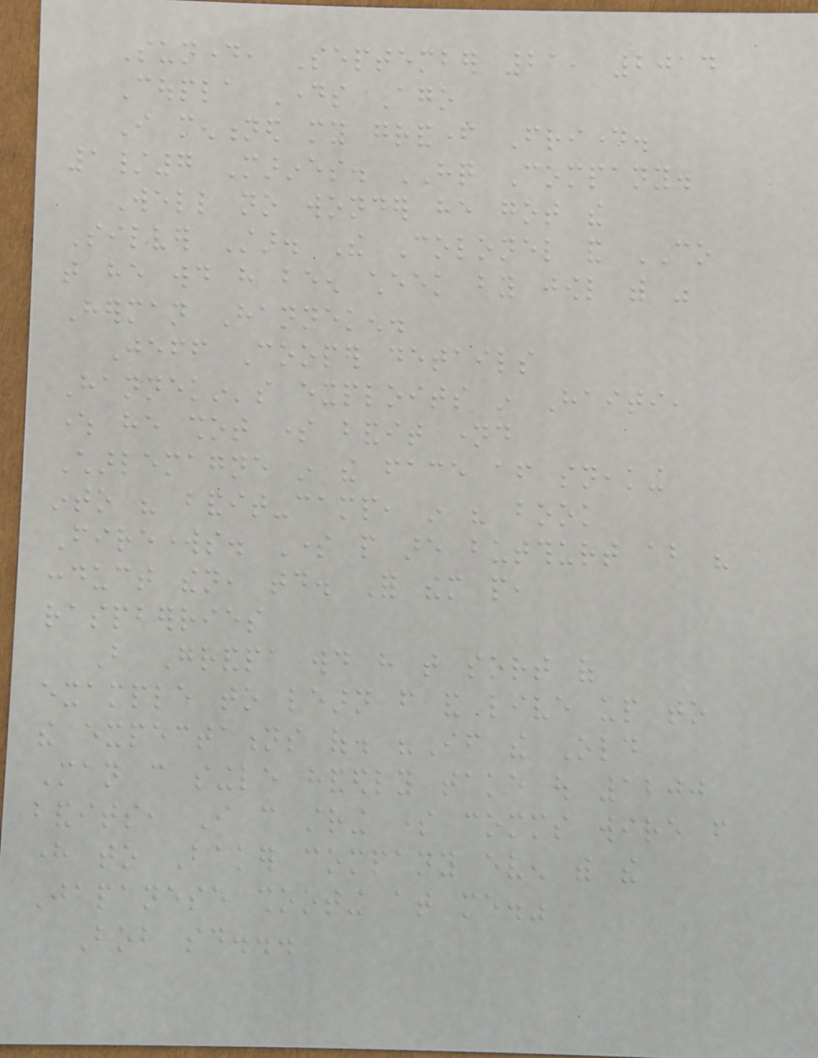Sunday, September 21, 2014
Coupla Days Ago
I mentioned my grandfather Friday.
1/7 Marines. HQ Company.
Well no wonder he got the
Silver Star. The Colonel and CO
that he would have been cheek by jowl with was
Herman Hanneken.
Jeff Cooper details
Hannekin's exploits in Haiti,
where he shot some bandit named
Charlemagne in the face after sneaking
into his bandit-camp, in his book
Fireworks. Some people are butthurt about his
conduct then, today. For them people,
raspberries
But Grandpa would have that sort of
example to learn from and live up to
the expectations of. "If the Old
Man can single handedly take out 1200
bandits, I can string some comms wire from
here to Baker company even with the
Japanese shooting at me."
Bob said...
